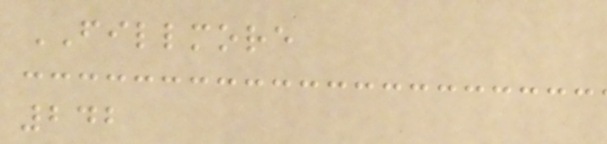FILLMORE
242
